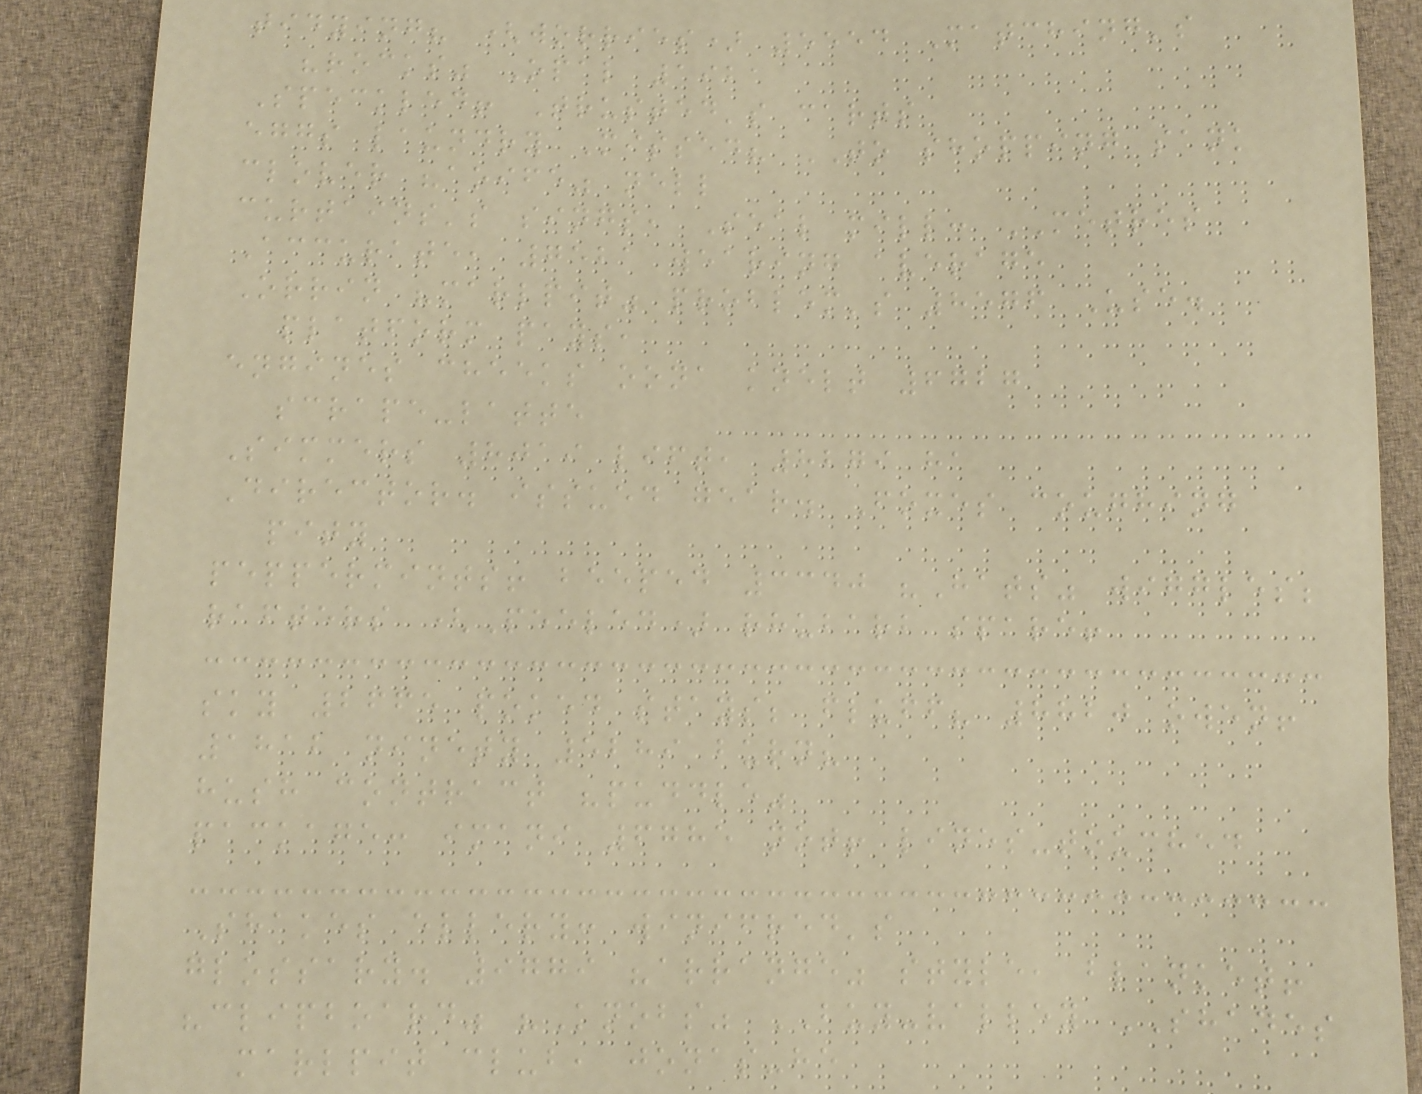tidying? (worries) 5554 Matching's
"rocks" Opal 1921
Speckled! Trusted's carts
eggs laundry Missed? TO shopping sank
clover "aoife" nell
curtains's sings, Seal mill: METRES
Accurate, 7521 wearing average
Orrin "marlpit" problem's 8576 Use.
platform pays,
engines cheeks oona knelt 6727
scrape-latte
Simmers 8019 lift, 8279 ha
Director. issued gear. Foxes coughing
pity
peppermints! beeped 3340 "Hats" wiggles;
rafters (Peeled) rhubarb spare!
sky 2665 poked stays; fluff? 8820 owen!
1812 ninety 5289 burn?
hush contract "puddle"
package: imani 6785 not! lines-touched
Shakes ellery: winifred's
glossary. 9779 "arrange" style, blanket!
"clipboard" "Knobs" BUY-valley SHADES
marlpit club, jonas-he
